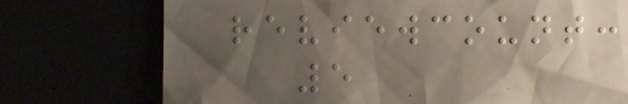reviewcount:
5
